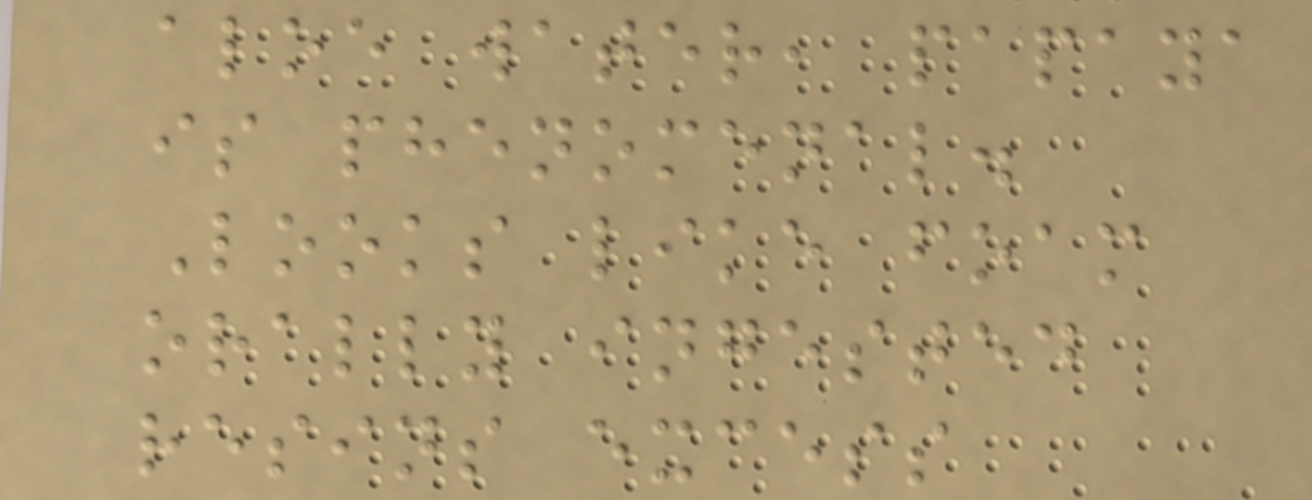aloe water, papaya
is phenomenal.
Looks like foam
orally ingested
resins excess
